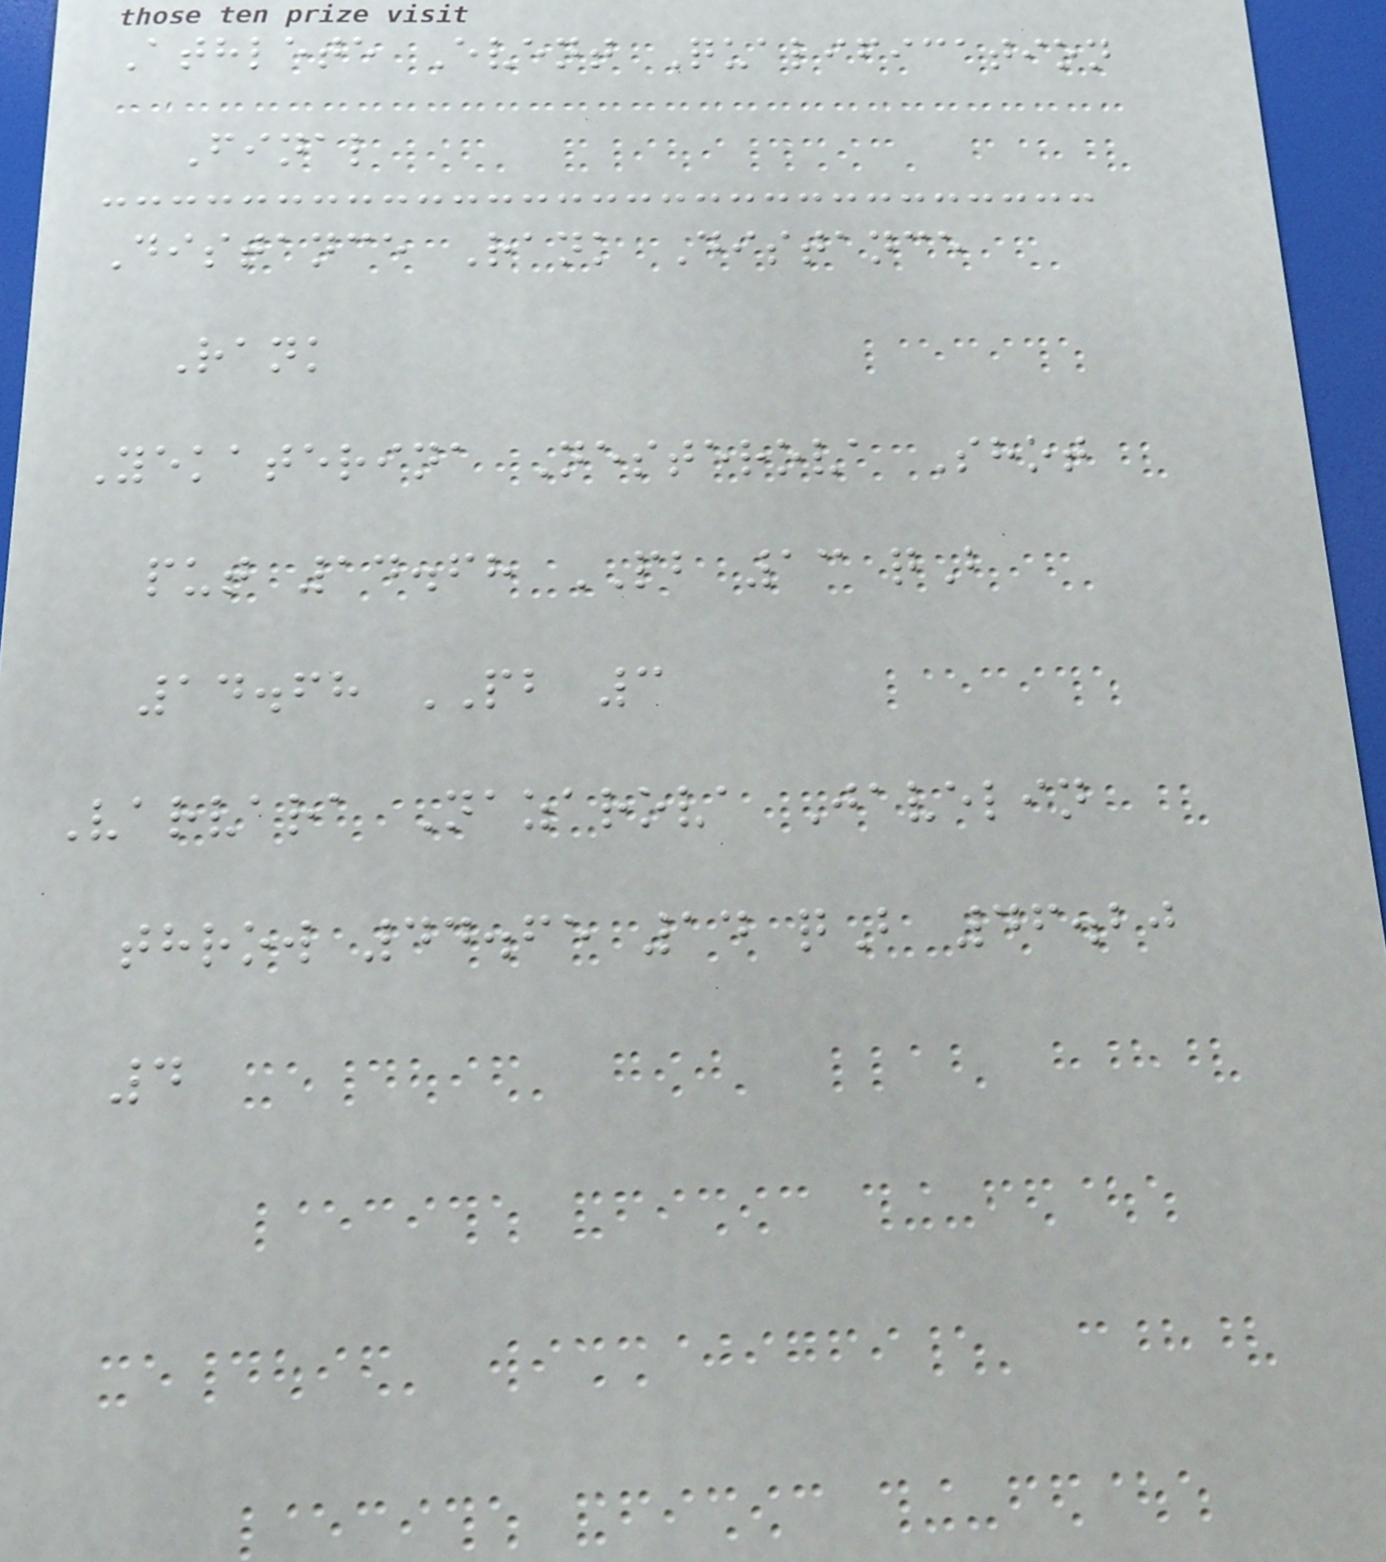Athlete Event Qualification
Final
Distance Rank Distance
Rank
Yekaterina Nesterova Shot
put 14.68 PB 13 qB
14.68 PB 3
Varvara Nazarova Javelin
throw 44.65 14 qB 46.20
4
